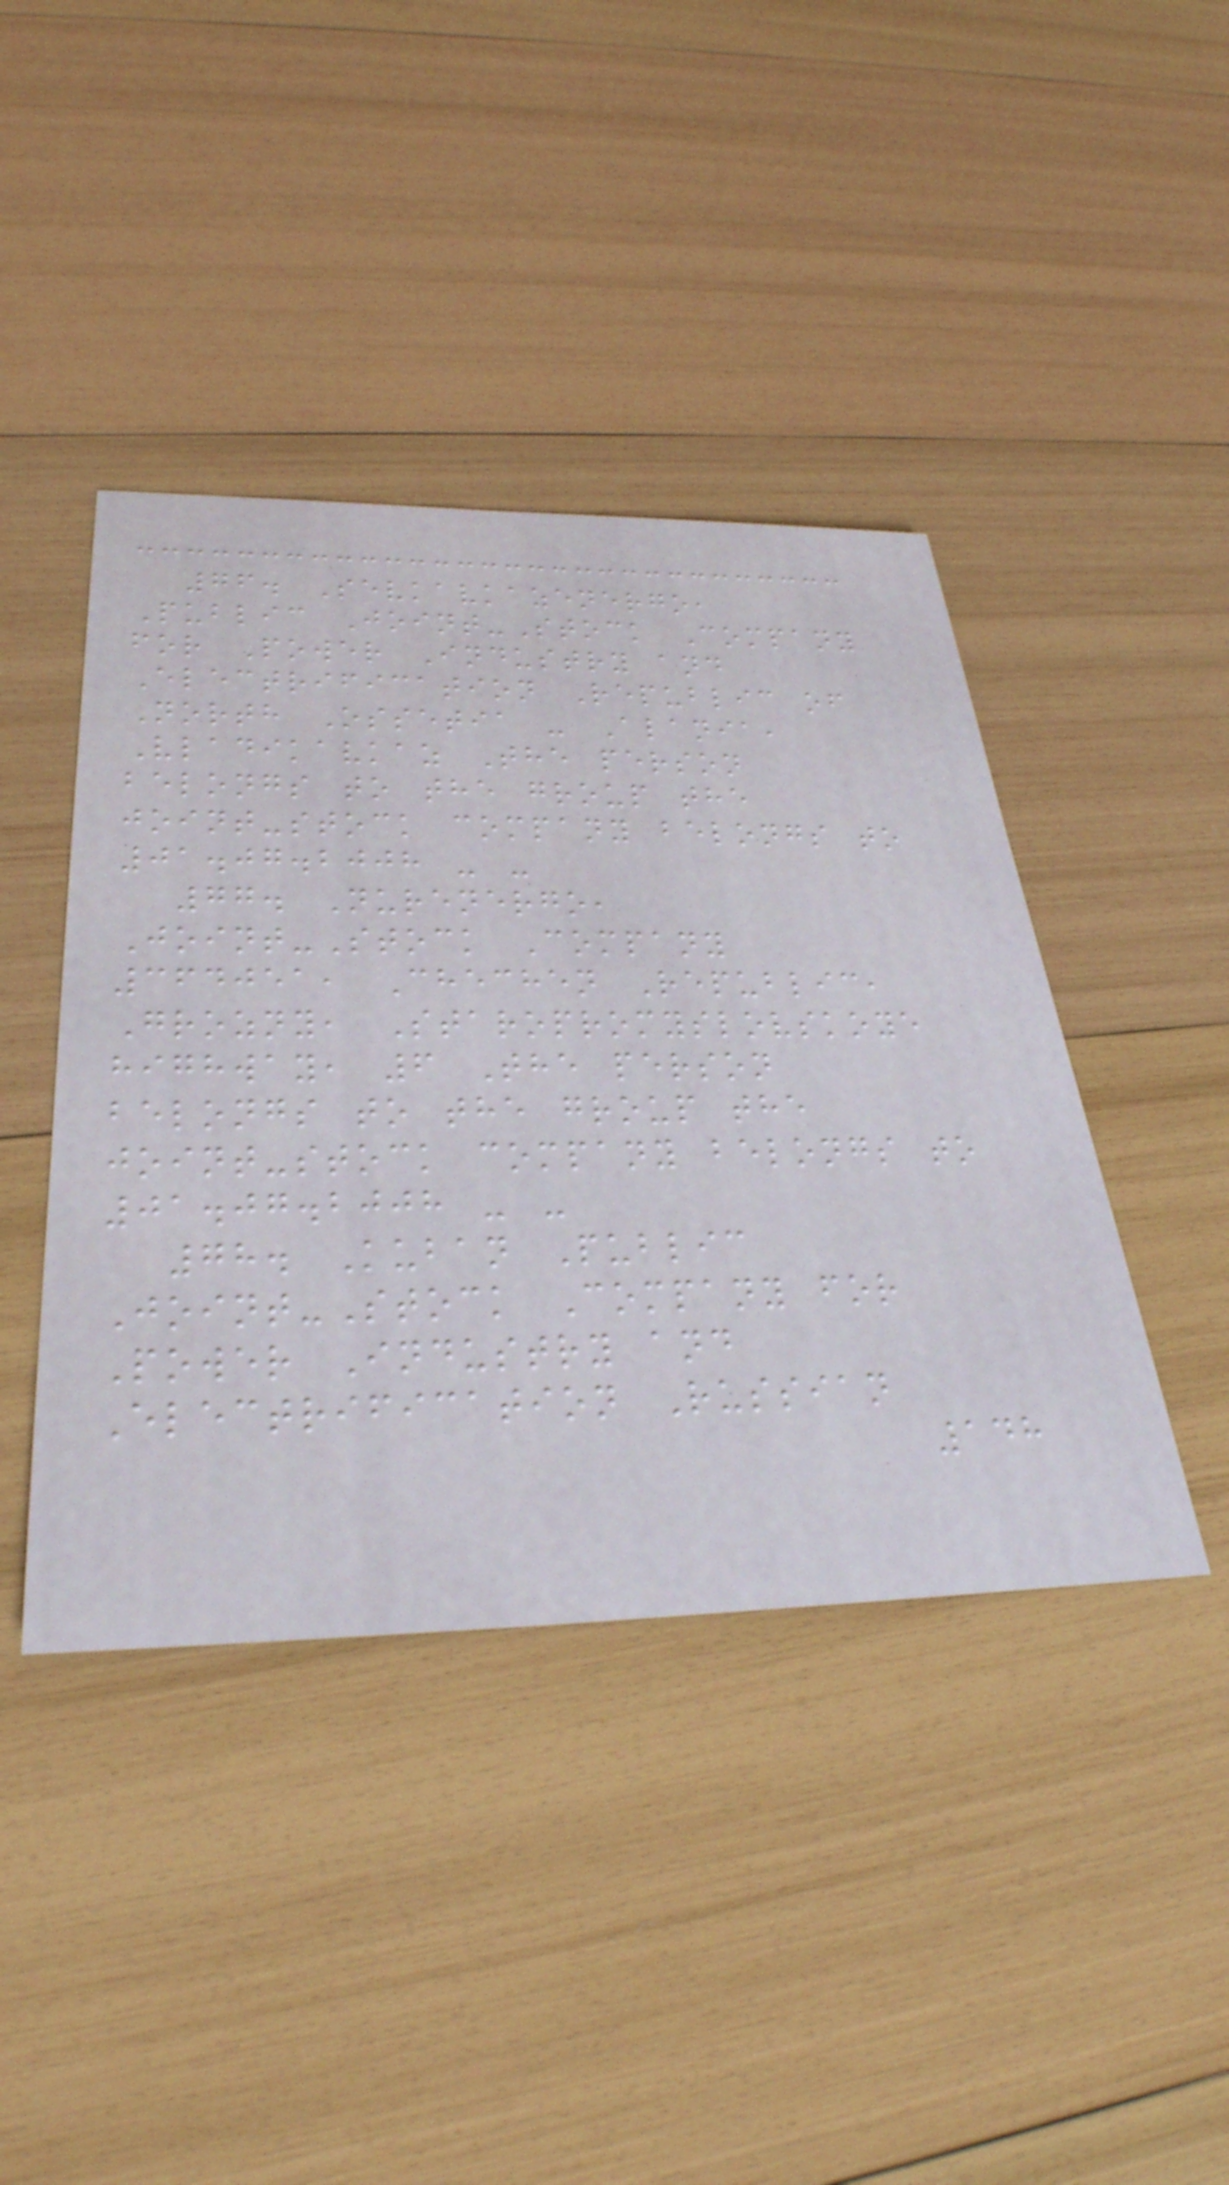76. Sevkavkazenergo,
Public Joint-Stock Company
for Power Industry and
Electrification Republic of
North Ossetia - Alania,
Vladikavkaz The person
belongs to the group the
joint-stock company belongs to
01.07.2008 - -
77. Nurenergo,
Joint-Stock Company
364051, Chechen Republic,
Grozny, Staropromyslovskoye
highway, 6 The person
belongs to the group the
joint-stock company belongs to
01.07.2008 - -
78. Kuban Public
Joint-Stock Company for
Power Industry and
Electrification Russian
148
